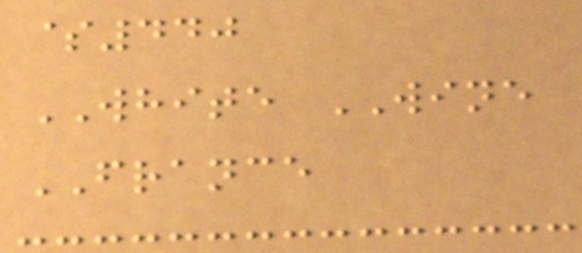$440
WHITE WINE
FRANCE
